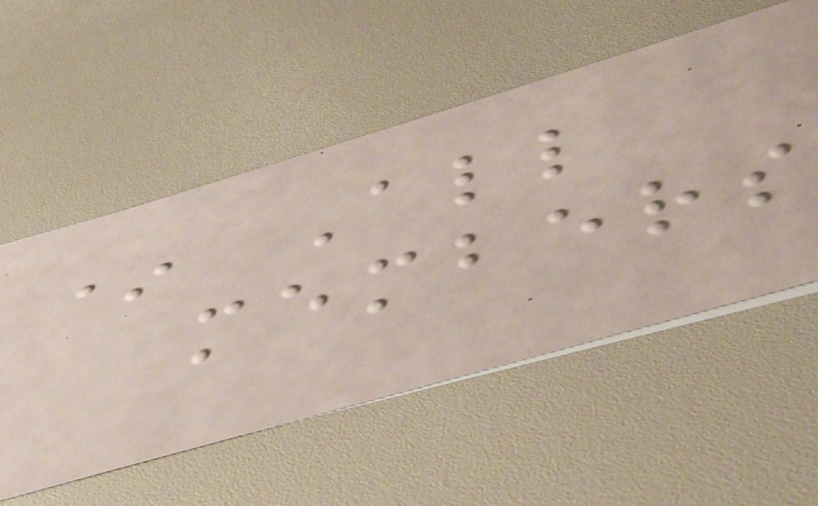* All
members
